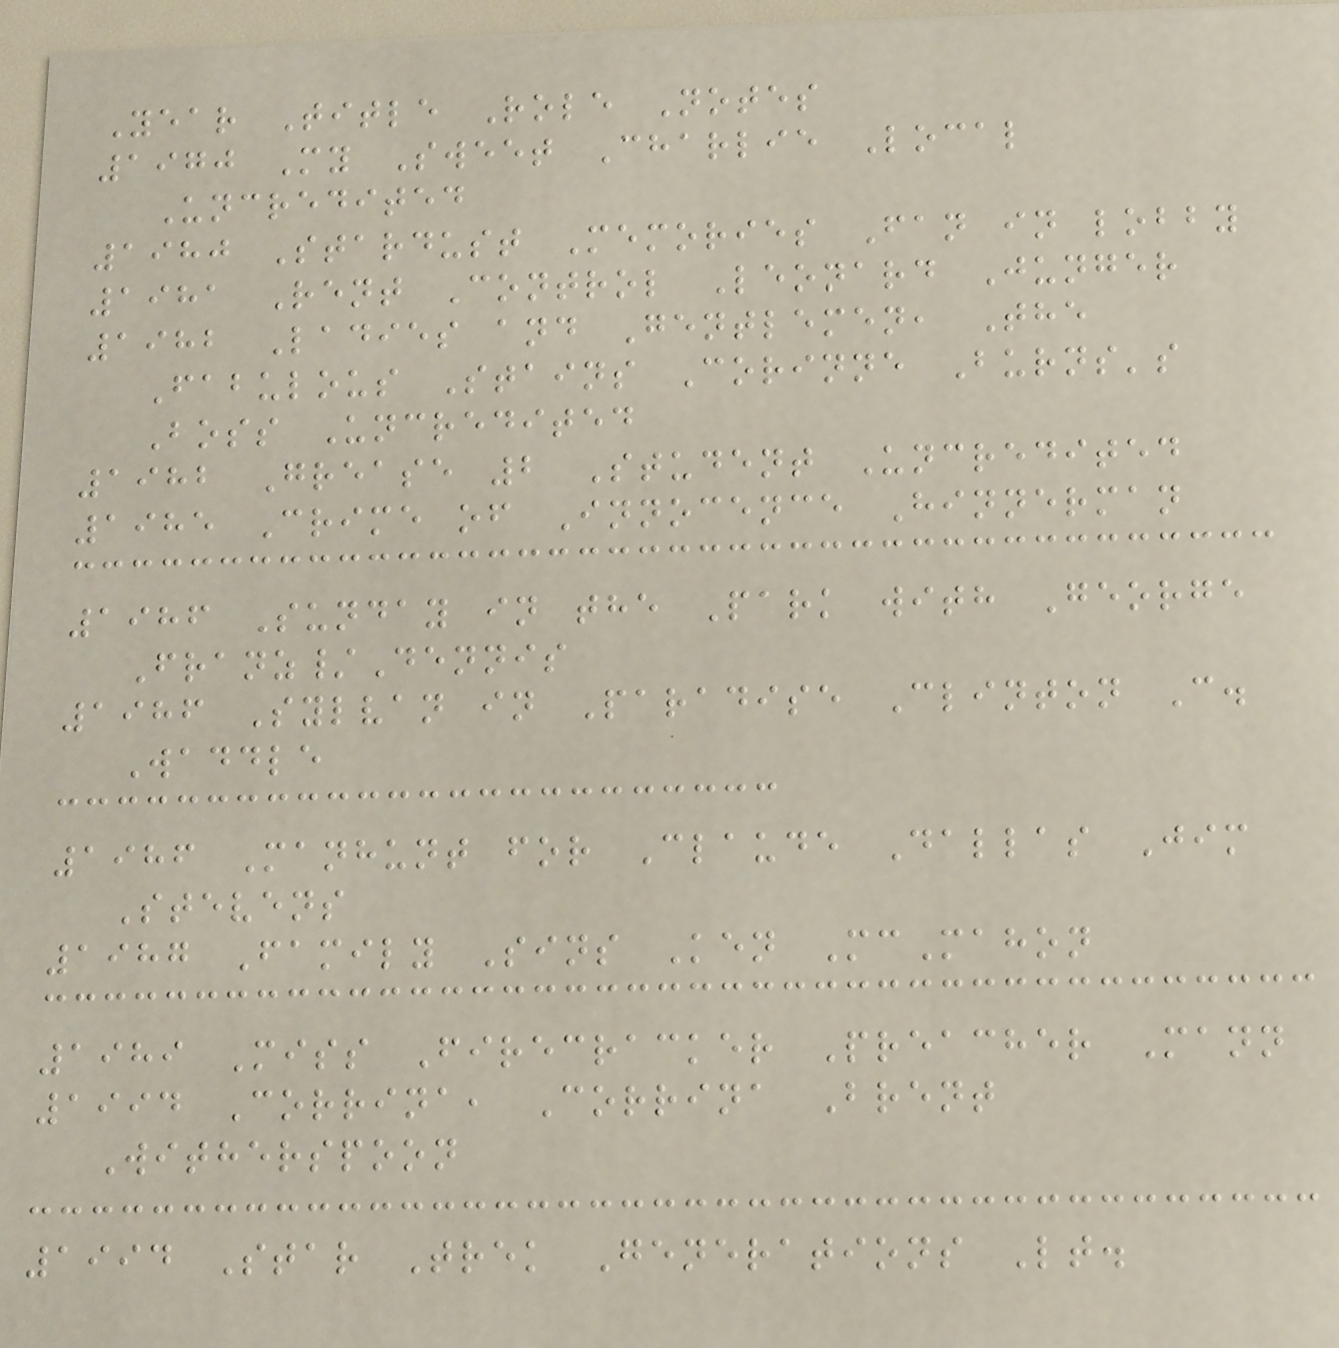Year Title Role Notes
1970 My Sweet Charlie Local
Uncredited
1980 Stardust Memories Fan in lobby
1981 Rent Control Leonard Junger
1982 Ladies and Gentlemen, The
Fabulous Stains Corinne Burns's
Boss Uncredited
1982 Grease 2 Student Uncredited
1985 Crime of Innocence Hinnerman
1986 Sunday in the Park with George
Franz/Dennis
1986 Sylvan in Paradise Clinton C.
Waddle
1986 Manhunt for Claude Dallas Jim
Stevens
1987 Family Sins Ken McMahon
1989 Miss Firecracker Preacher Mann
1994 Corrina, Corrina Brent
Witherspoon
1994 Star Trek Generations Lt.
